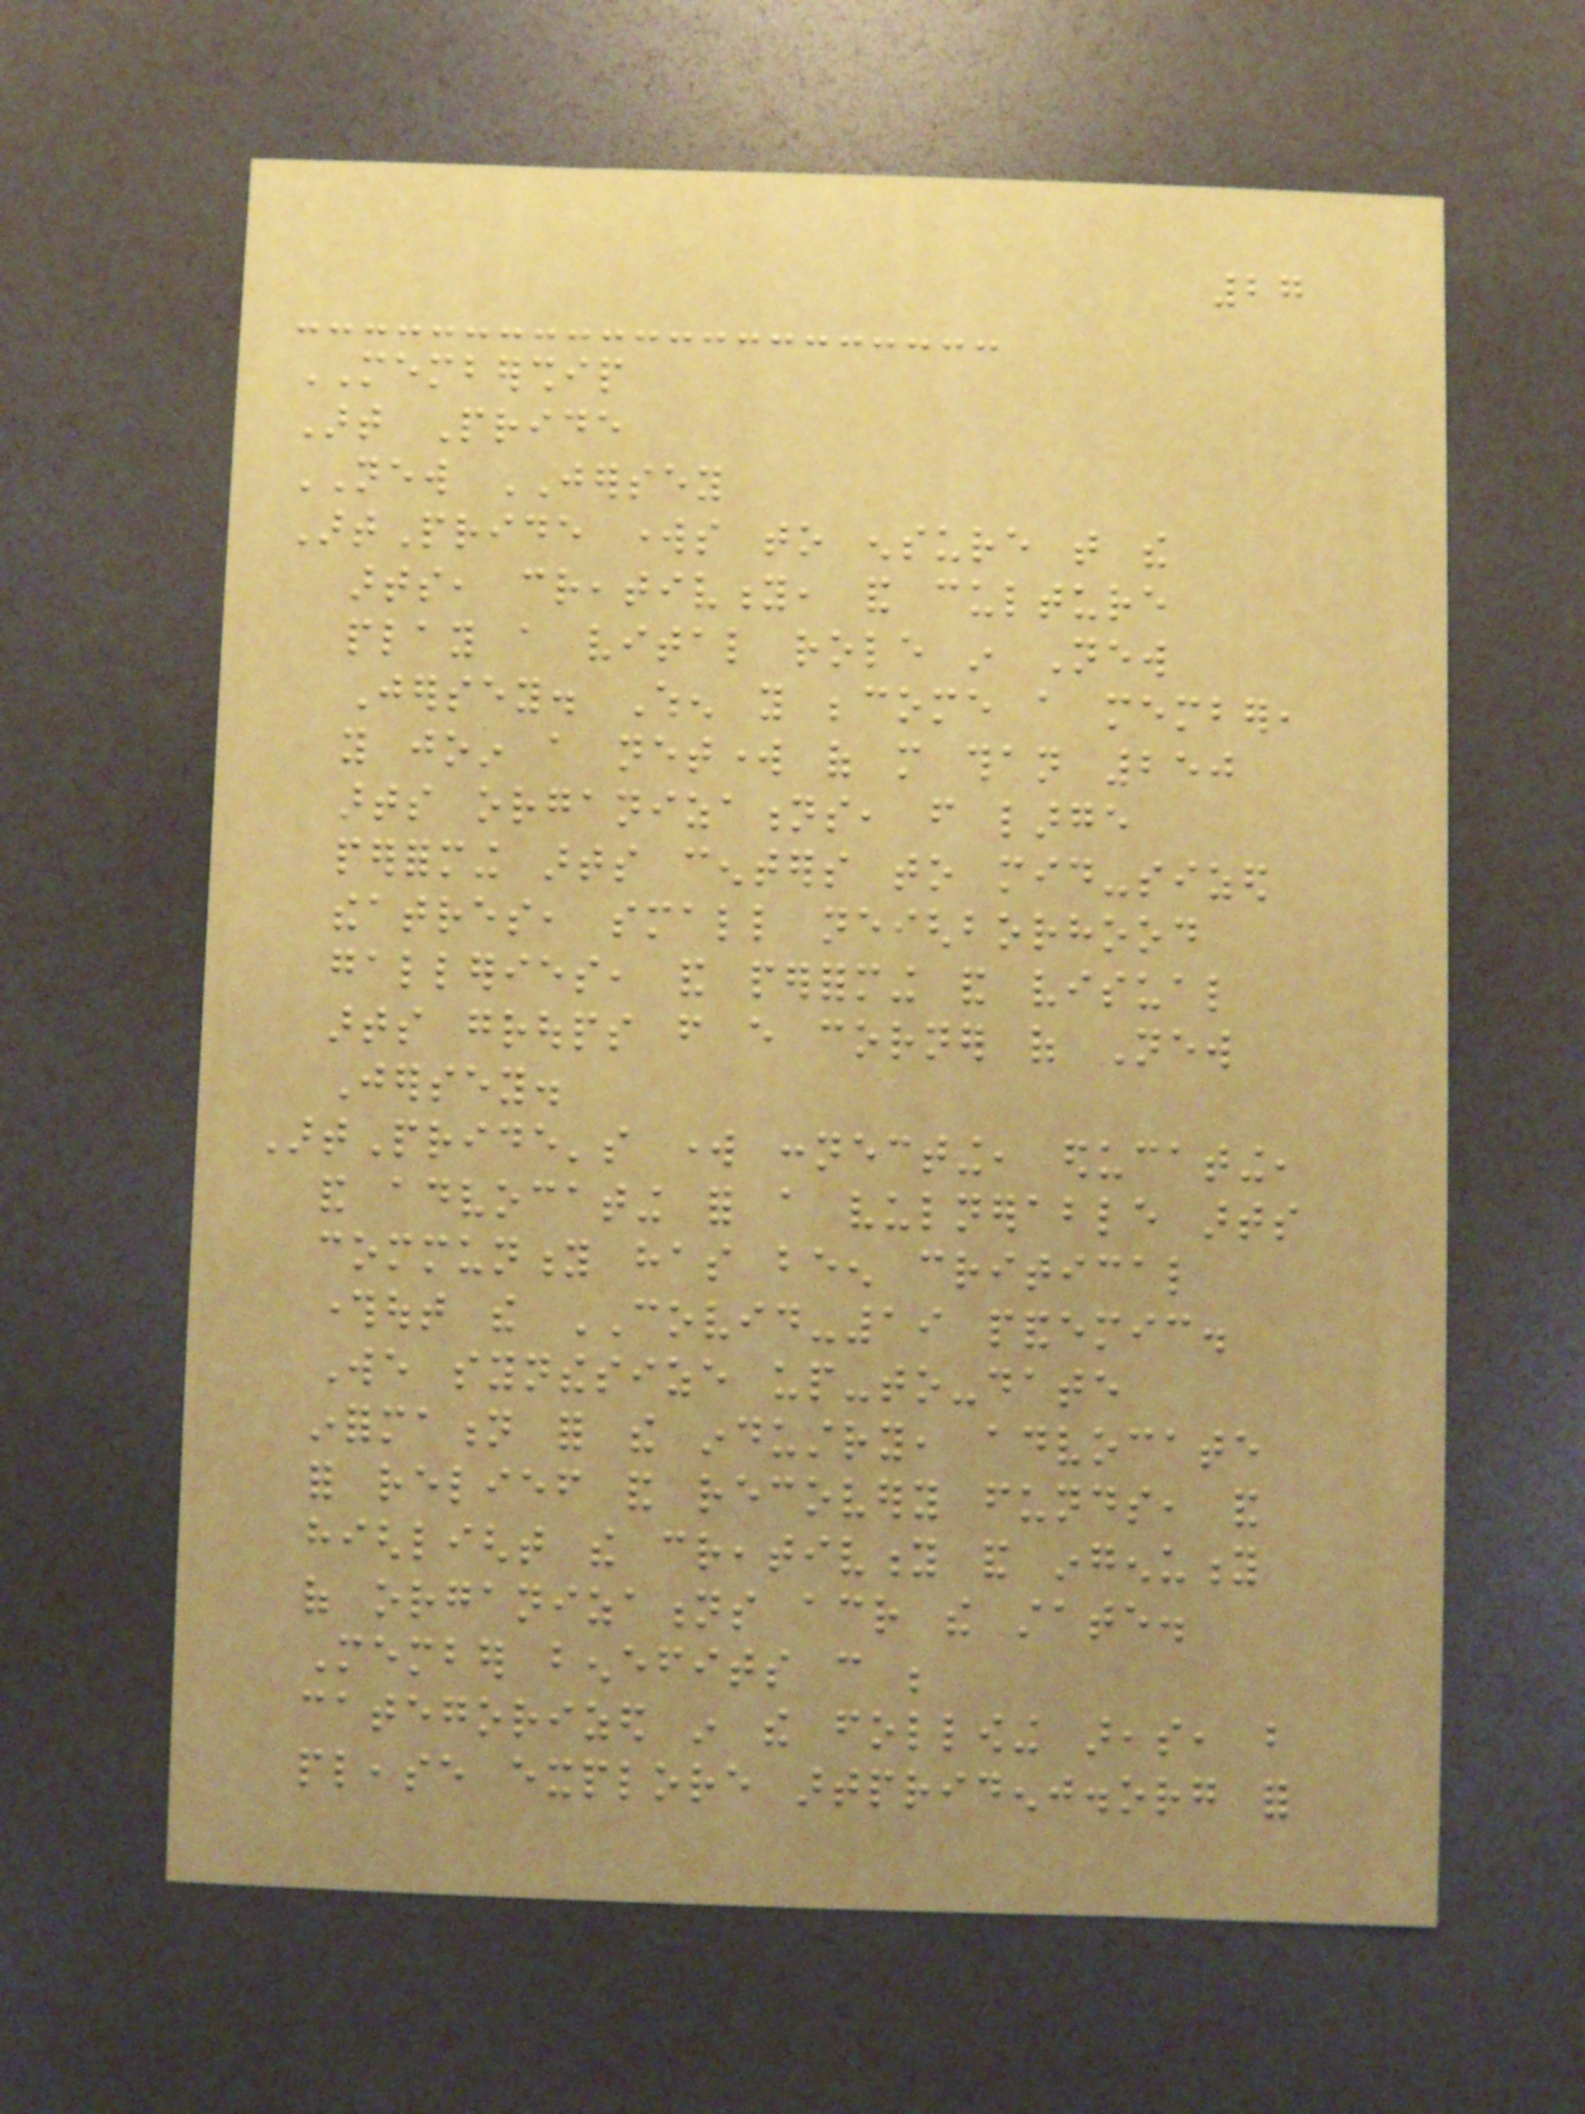27
MEMBERSHIP
Art Pride
NEW JERSEY
ArtPride works to ensure that the
arts, creativity, and culture
play a vital role in New
Jersey. When you become a member,
you join a network of more than 250
arts organizations, from large
performing arts centers to mid-sized
theatres, small neighborhood
galleries, and performing and visual
arts groups from every corner of New
Jersey.
ArtPride's work connecting, educating,
and advocating for a vulnerable arts
community has been critical
throughout the COVID-19 pandemic.
We synthesize up-to-date
information for the industry, advocate
for relief and recovery funds, and
highlight the creativity and ingenuity
of organizations across the state.
Member benefits can be
categorized in the following areas, but
please explore artpridenj.org for
